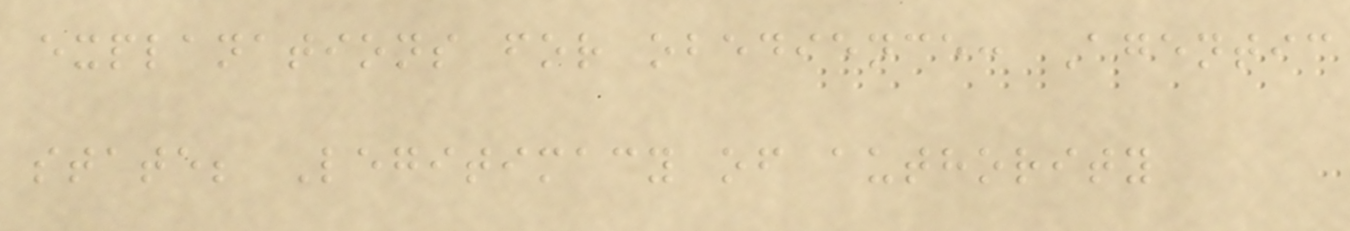explanations for obedience: Agentic
state; Legitimacy of authority
